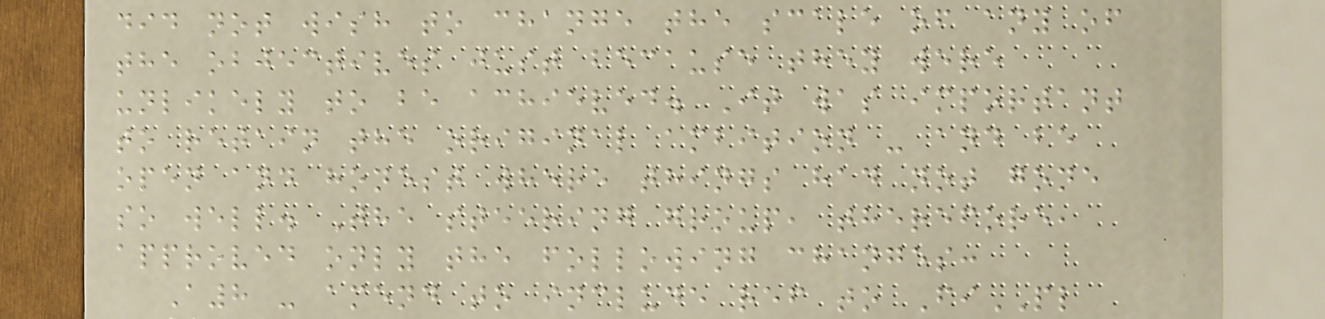did not wish to change the scale of any of
the objectives just because they were
unlikely to be achieved. It was important
to retain the original ambition - and be
open and honest where things had not gone
so well. The steering group, therefore,
approved only the following changes:
A8 - amend to include ref to FiPL
